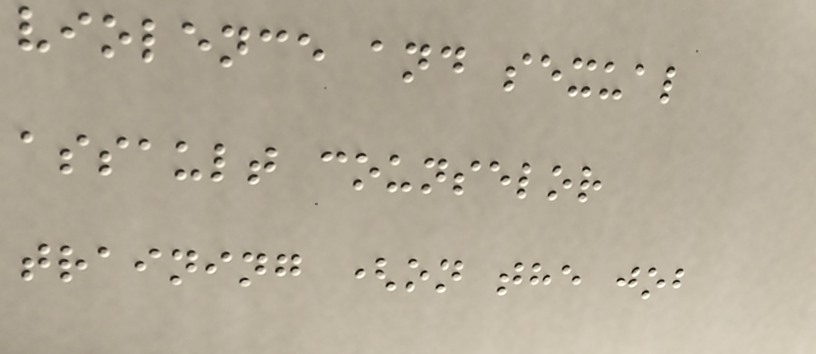violence and sexual
assault counselor
training (on the job
